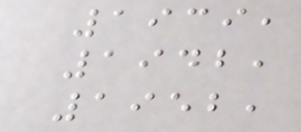1939,
1942,
1952,
